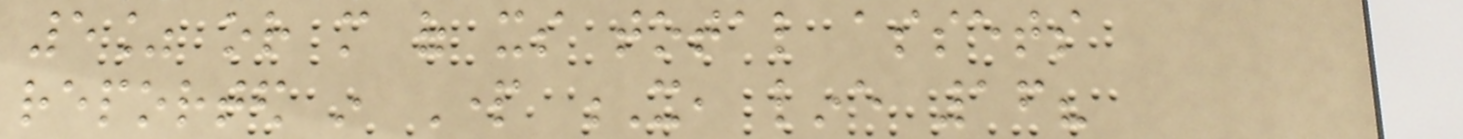5% or more of its total assets
reported in Part X, line 16?
